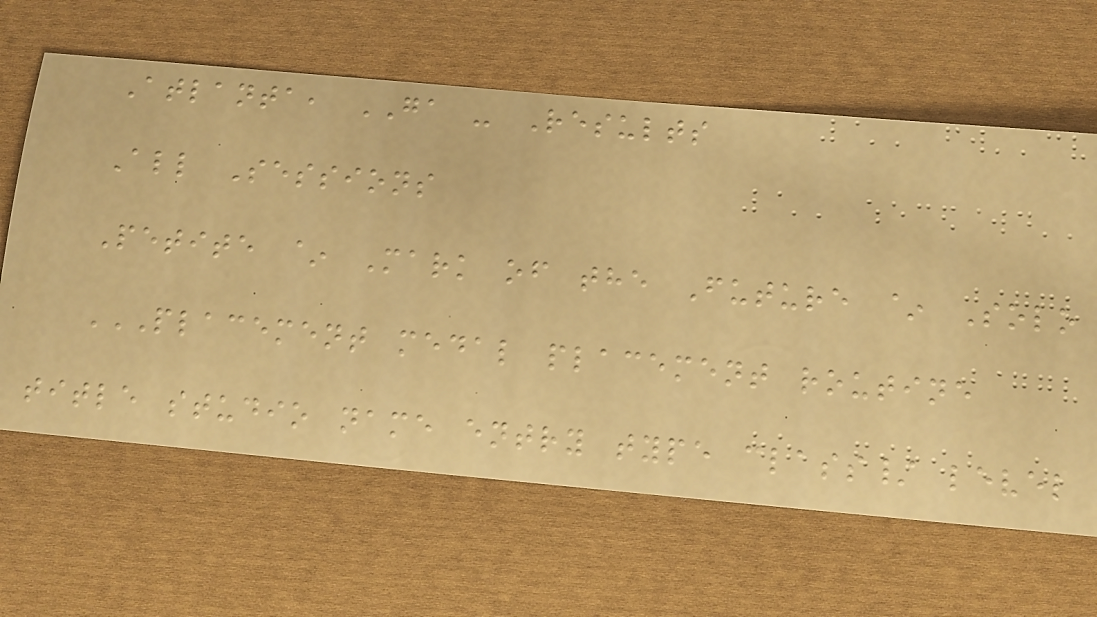Atlanta, GA - Results
All Sessions
Petite ~ Mark of the Future ~ Solo
PLACEMENT MEDAL PLACEMENT ROUTINE
TITLE STUDIO NAME ENTRY TYPE CLASS/ LEVEL
